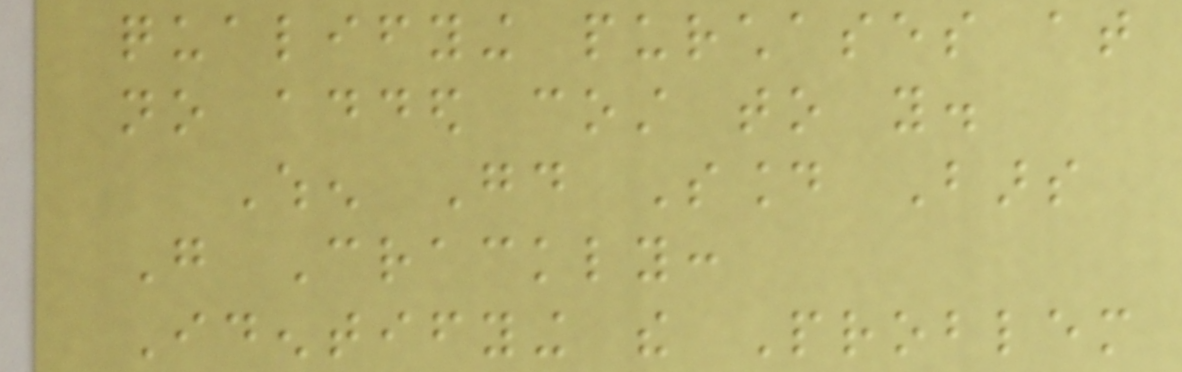qualifying purchases at
no added cost to you.
When Good Sound Bars
Go Crackly:
Identifying the Problem
